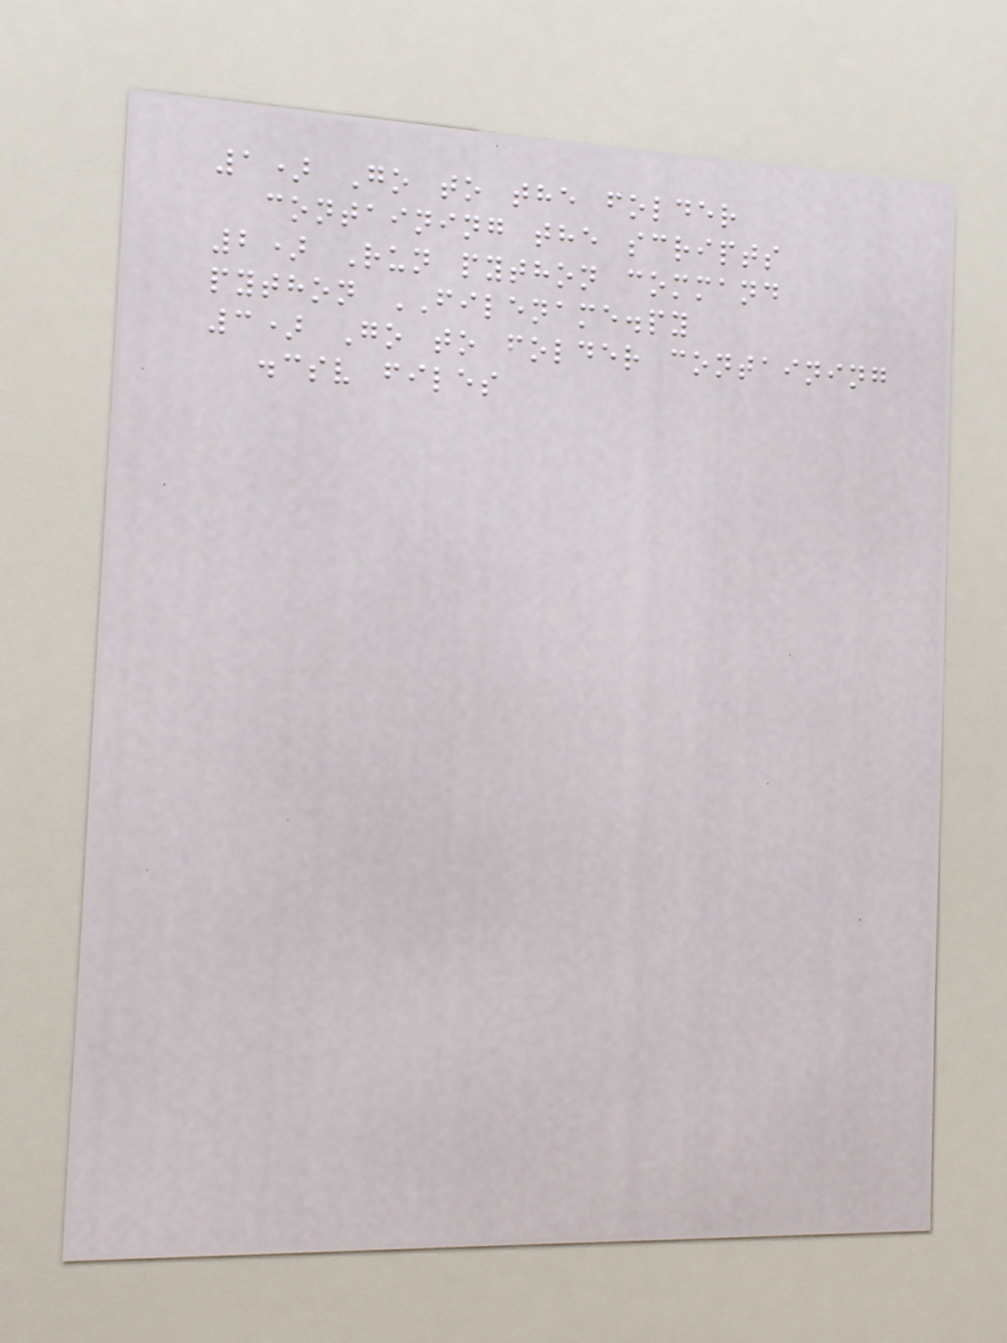1) Go to the folder
containing the scripts
2) Run python command
python FILENAME.py
3) Go to folder containing
.csv files
